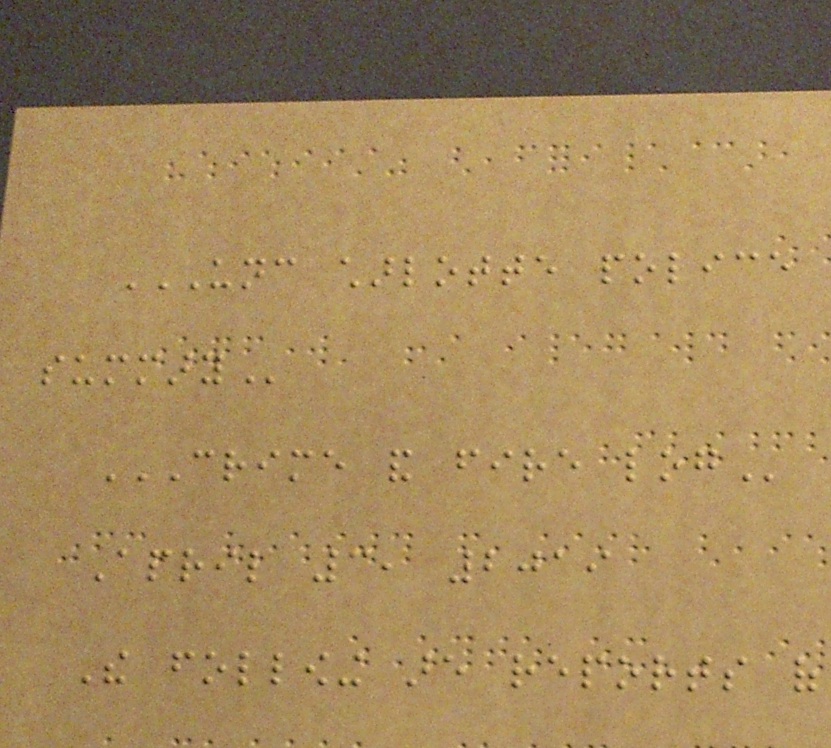UNC CHARLOTTE POLICE
SUMMARY
CRIME AND FIRE LOG
April 3, 2019
The following are reports of
